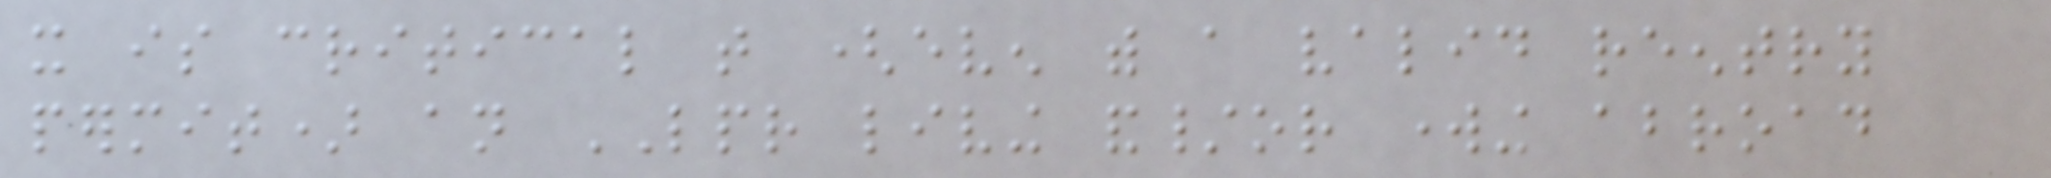it is critical that (even with a valid reentry
permit) an LPR living and/or working abroad
